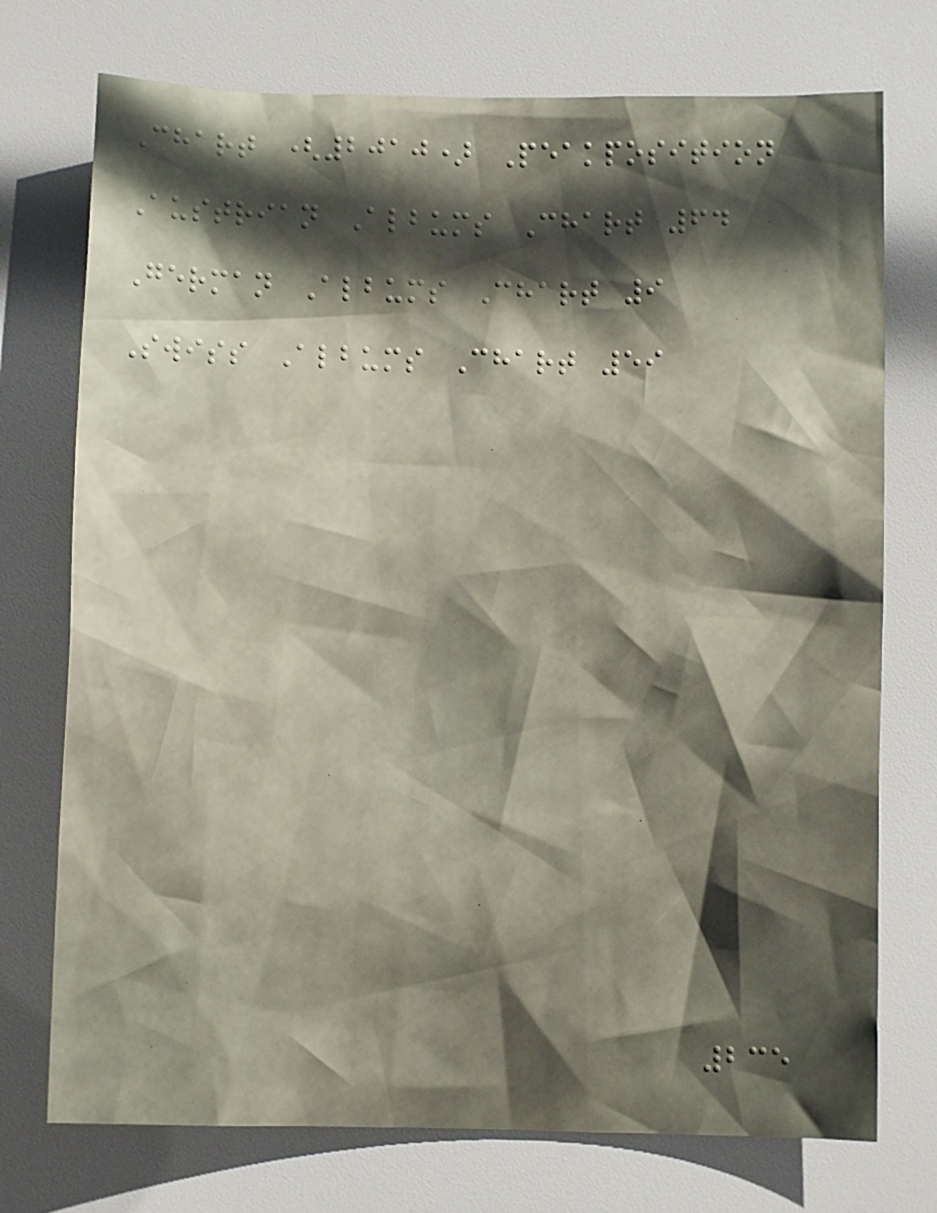Chart (2010) Peakposition
Austrian Albums Chart 64
German Albums Chart 9
Swiss Albums Chart 59
235
